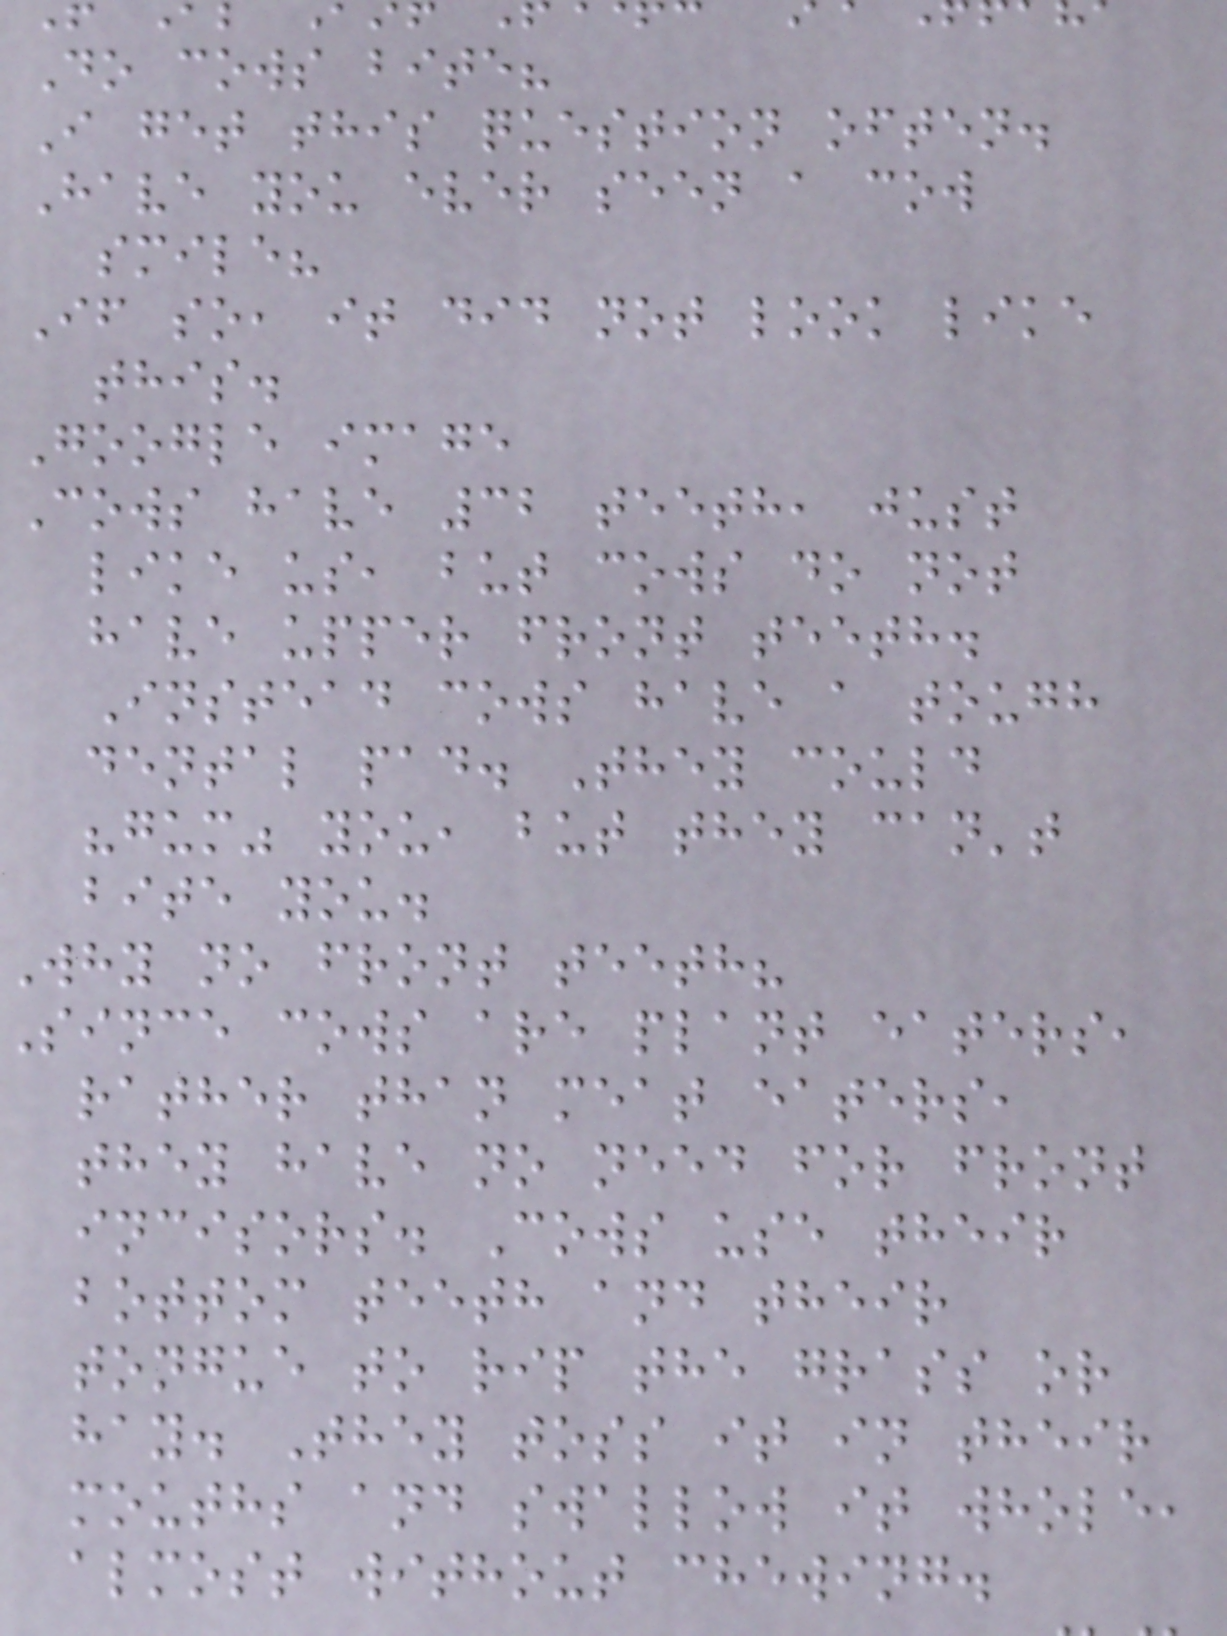Do cows bite?
I get this question often.
Have you ever seen a cow
smile?
If so, it did not look like
this.
Google image
Cows have 32 teeth, just
like us, but cows do not
have upper front teeth.
Instead cows have a tough
dental pad. They could
"gum" you, but they can't
bite you.
Why no front teeth?
Since cows are plant eaters,
rather than meat eaters,
they have no need for front
incisors. Cows use their
bottom teeth and their
tongue to rip the grass or
hay. They toss it in their
mouths and swallow it whole,
almost without chewing.
